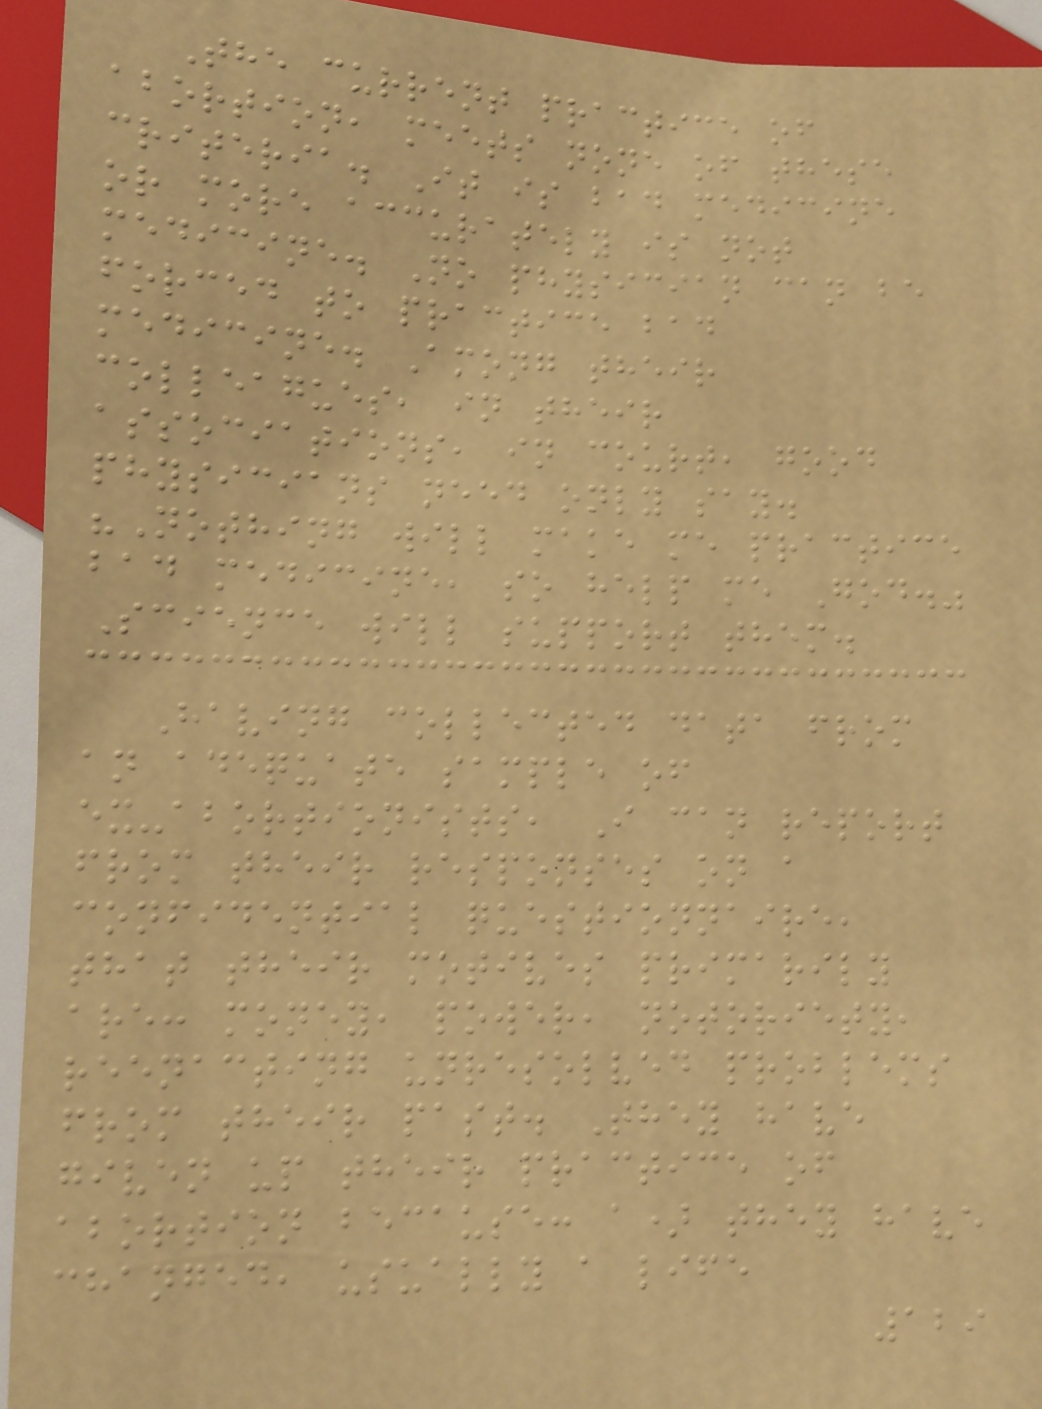The current practice of
abortion, meets none of these
criteria. It is bad medicine
or more accurately is not
medicine. No physician can be
forced to practice bad
medicine. Among their
colleagues, in their
associations, in court, good
physicians need only say.
"Nothing will make me practice
bad medicine, so help me God."
Science will support them.
Having collected data from
an adequate sample of
ex-abortionists, I can report
from their responses on a
confidential questionnaire,
that their motives primarily
are: money, power, notoriety,
reenacting unresolved problems
from their past. They have
given up their practice of
abortion because: a) they have
changed, usually a life
129
